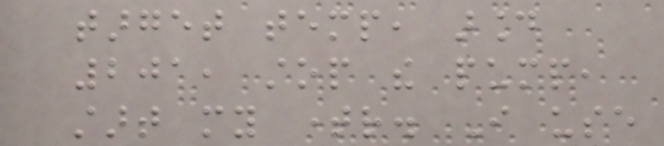target temp, around
201, stop the pump,
start my timer. I use
